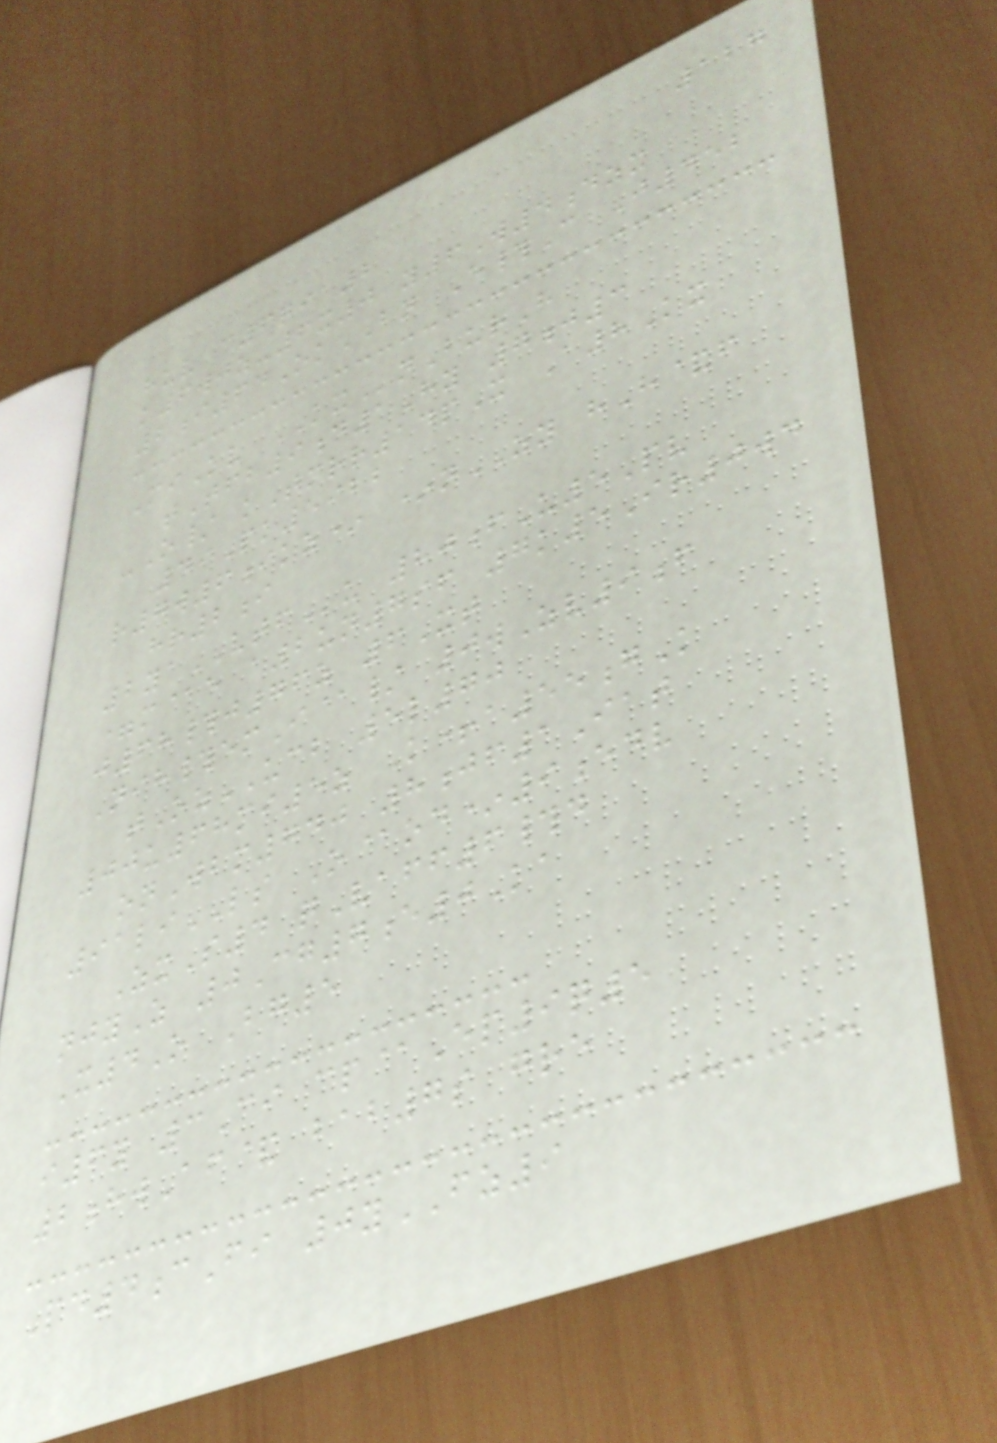127
huv c6qia2
k6wjz-6x0 y6W4dzx
2i64OkBN E#C J452
MiKv KXnBurH
tTfb9d1Hy 7j3
-O/ kTmrr14pX A8Kx
49Pk5922
r7w6ikz* *nZY hH&f
hr2i
2yaVTFu 80fU5Pv
=m@e a2un7sf 7k5Ir0wd
j68#j76z 6Xt
Nih#emI@/ 0wZv9f
tOzUCB 5l70
00u68mi5z K+a55gK
onWbm740 8jf1Iat
91liLS O@od*9edv
ZxS4 qVaff6#d
njyZ 0Cg7e0Ka
X4O Bg5
i6y 3Ci cp@Ep9q5
2hwAf& bab7s gre
Pd4cFi 0yFZ9
